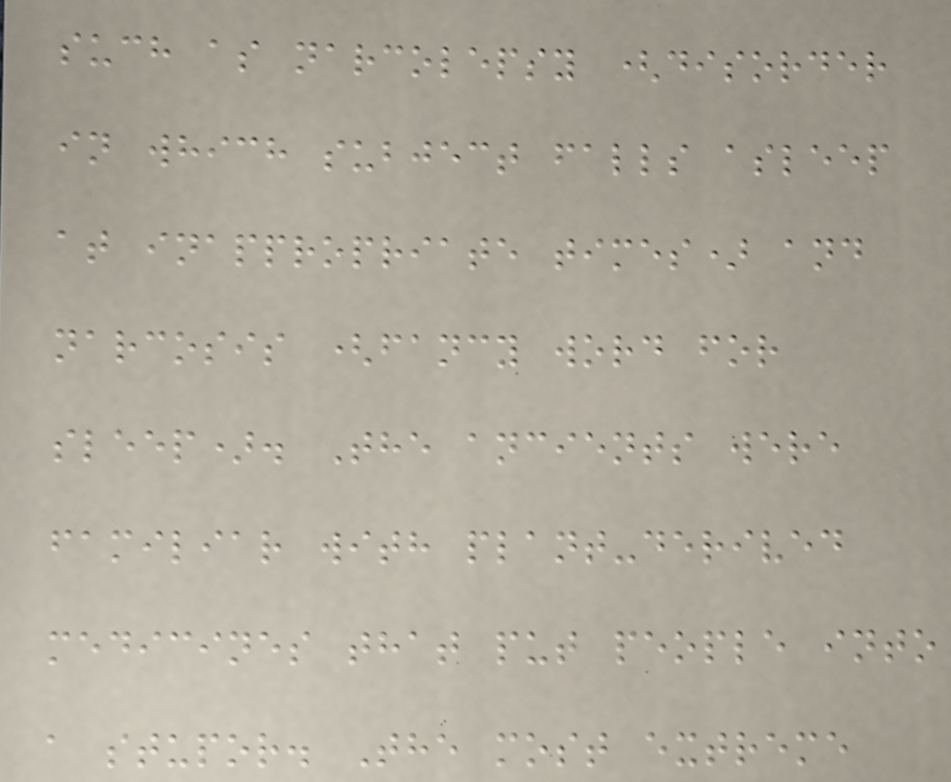such as narcolepsy (disorder
in which subject falls asleep
at inappropriate times) and
narcosis (fancy word for
sleep). The ancients were
familiar with plant-derived
medicines that put people into
a stupor. The most extreme
